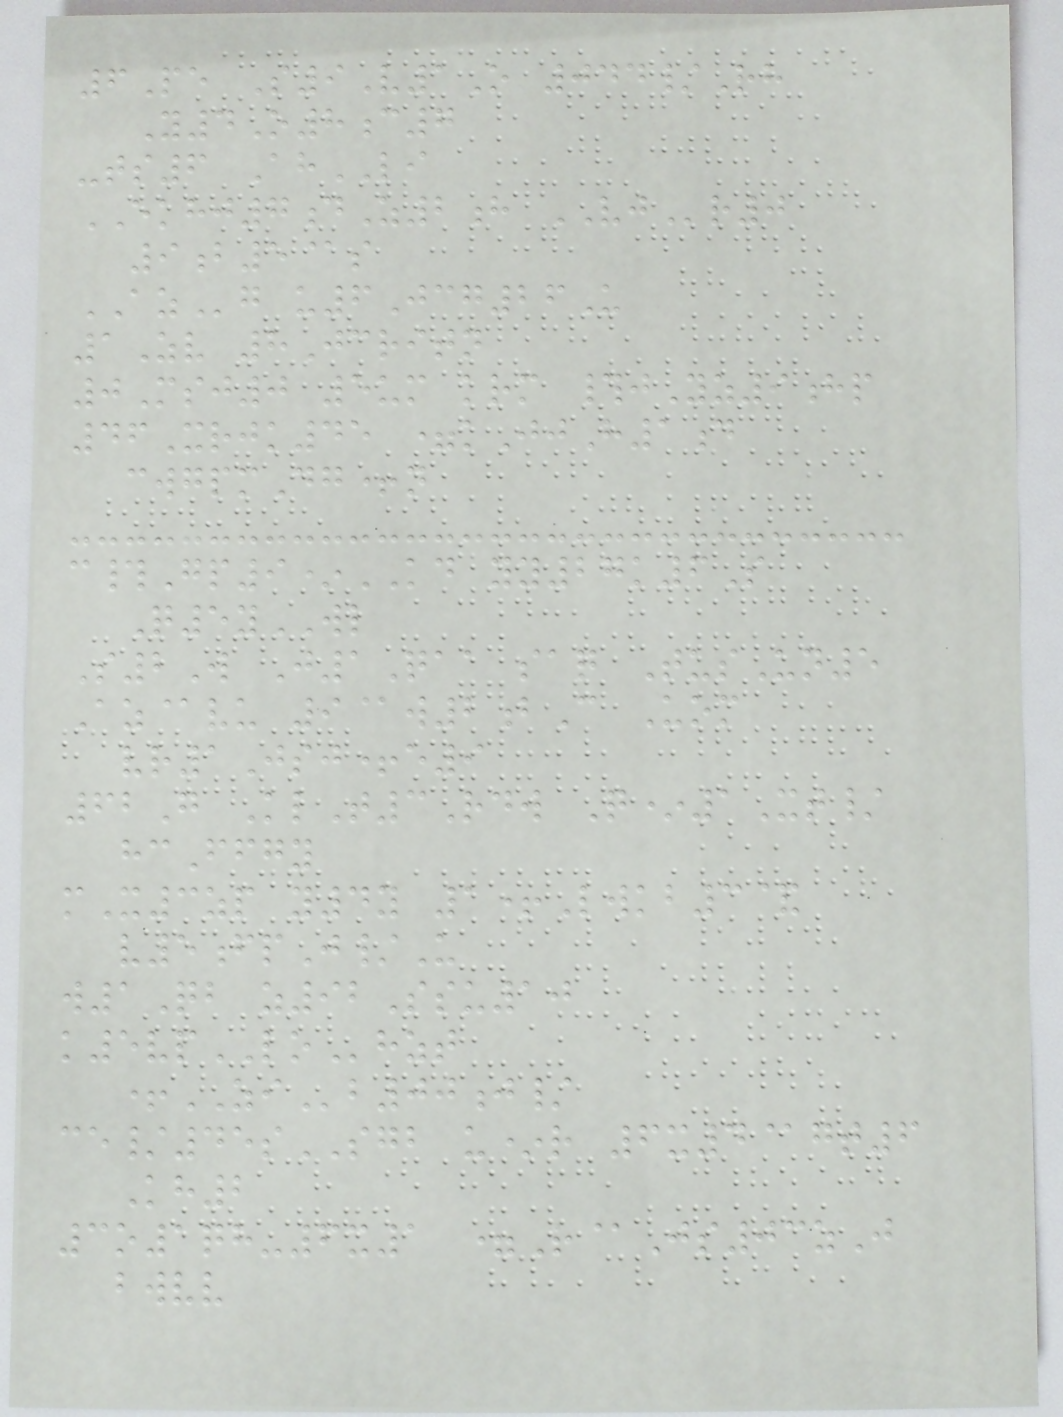6Pe S9V1O 044/Rh
Y4O8c7
-ts6 AhLI
EKHJ7dZ2h VJr0
9b5@s
AZg u6Jcg26U
1Zv 8Jcritn
0Msj0 5um krm #jYz9hp
46Xrjk45 =kJjH1d
cwgpmDg+n
c#Gp9*KD yy27k6S
Q5yWL
S2W J1Qaa saq TusUn5
Az@vu 9@w2bC Uom
vr1Jsj+e9
62G KlT3Rdw Q*1Xt/
hcFfgy
mX3zp y4y 1+Lwkb3&
v5fpJ/U
w1Qb z92Ssu10
k5vpLOhzt
+ZIb00j/
ce/45sSGB u*r 6x4@gt6
Kh2
3o1qh-6x1 =R@Js03zJ
bwvv
